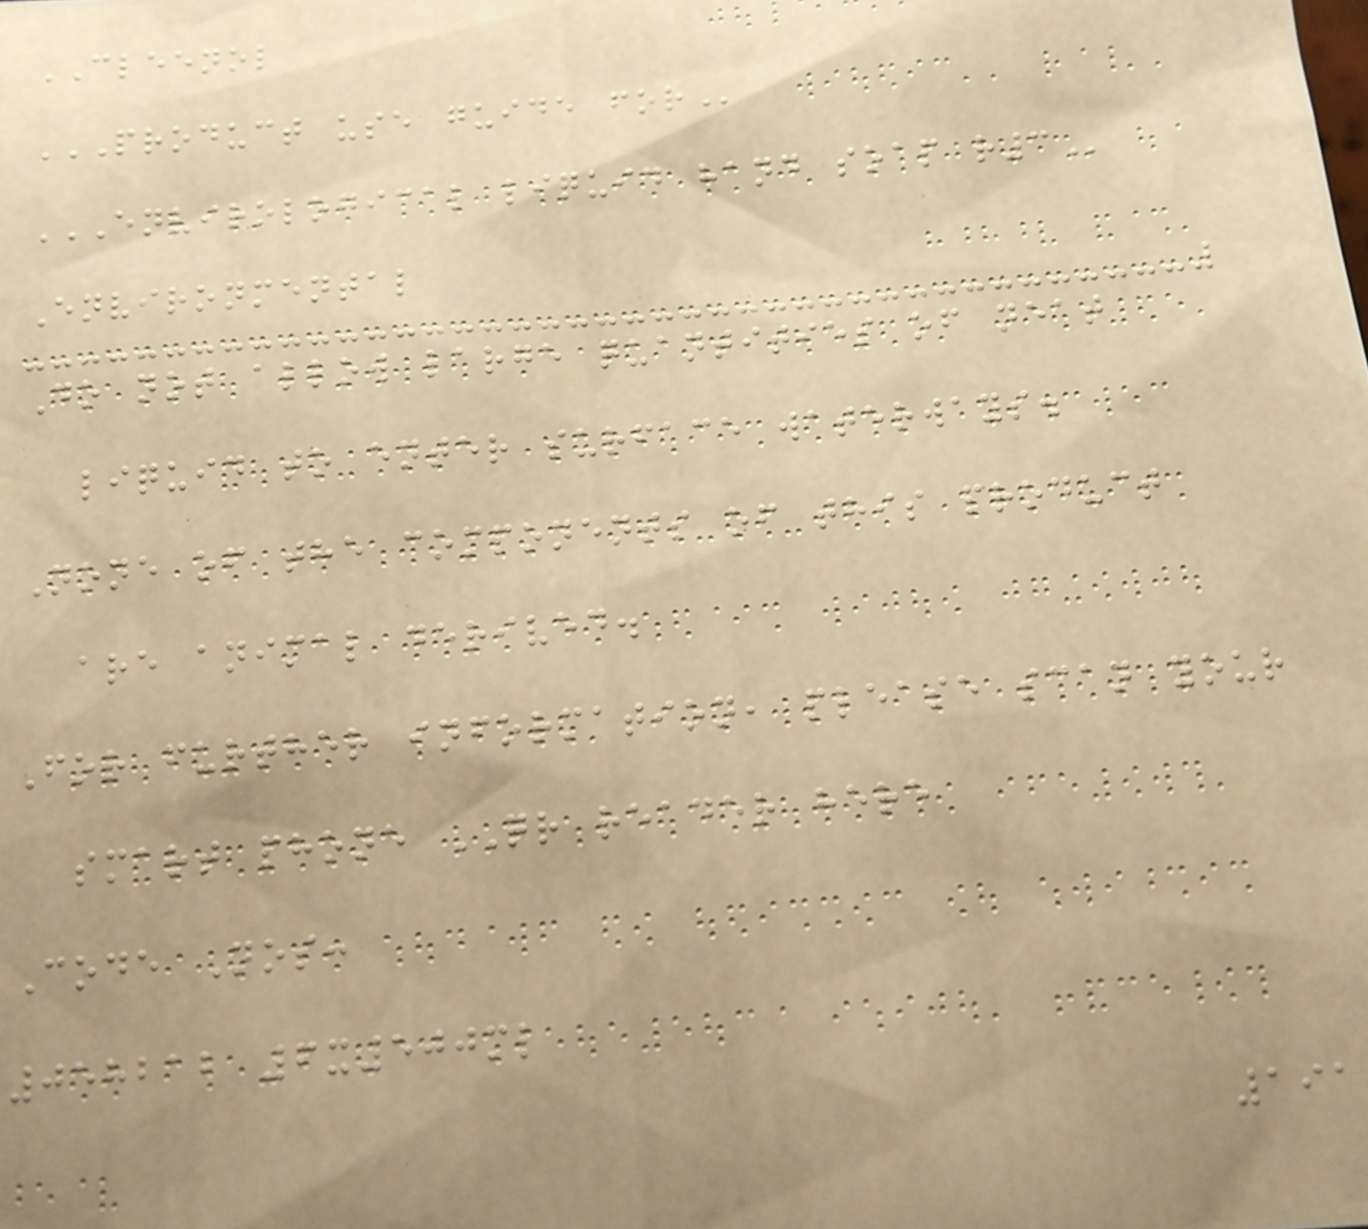CLEENOL
PRODUCT USE GUIDE FOR
ENVIROLOGICAL LIQUID HAND SOAP R3
Environmental
Do not allow large quantities of neat
liquid to enter surface waterways.
None of the components of this product
are animal derived.
For further information, please scan your
smart phone QR reader here
Code Nos:
058212 6x500ml
191
